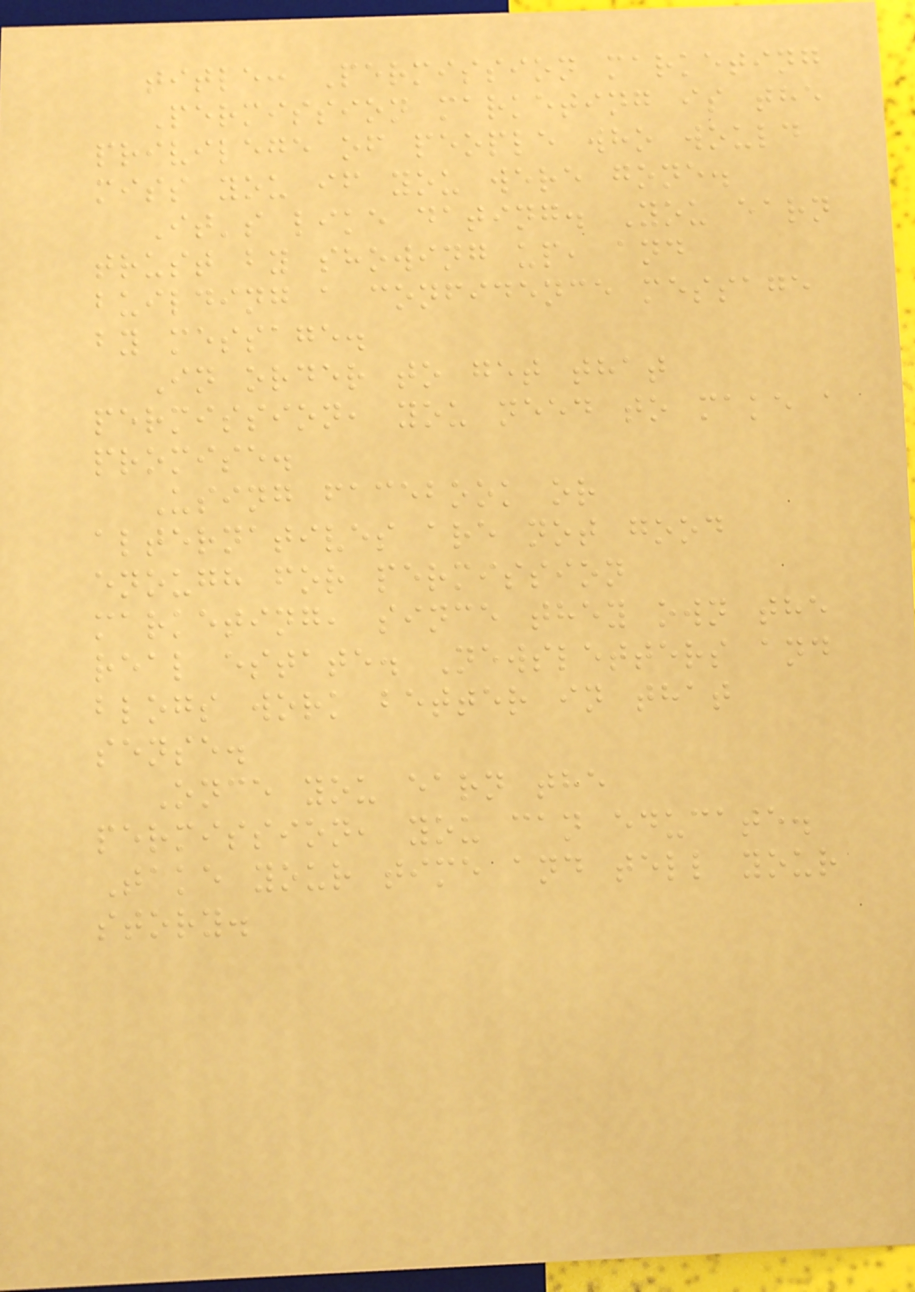title: Permission marketing
Permission marketing is the
privilege of people who would
miss you if you were gone.
It's like dating. You earn
trust by showing up, and
building a confidence message
by message.
In order to get that
permission, you need to make a
promise.
Using facebook or
alternatives are not good
enough for permission
marketing, since they own the
real estate. Newsletters and
blogs work better in that
sense.
Once you earn the
permission, you can educate.
Take your time and tell your
story.
